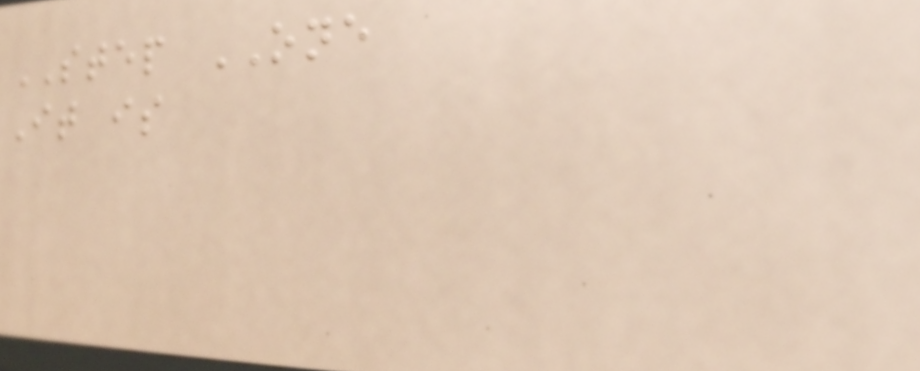STEP ONE
It is
